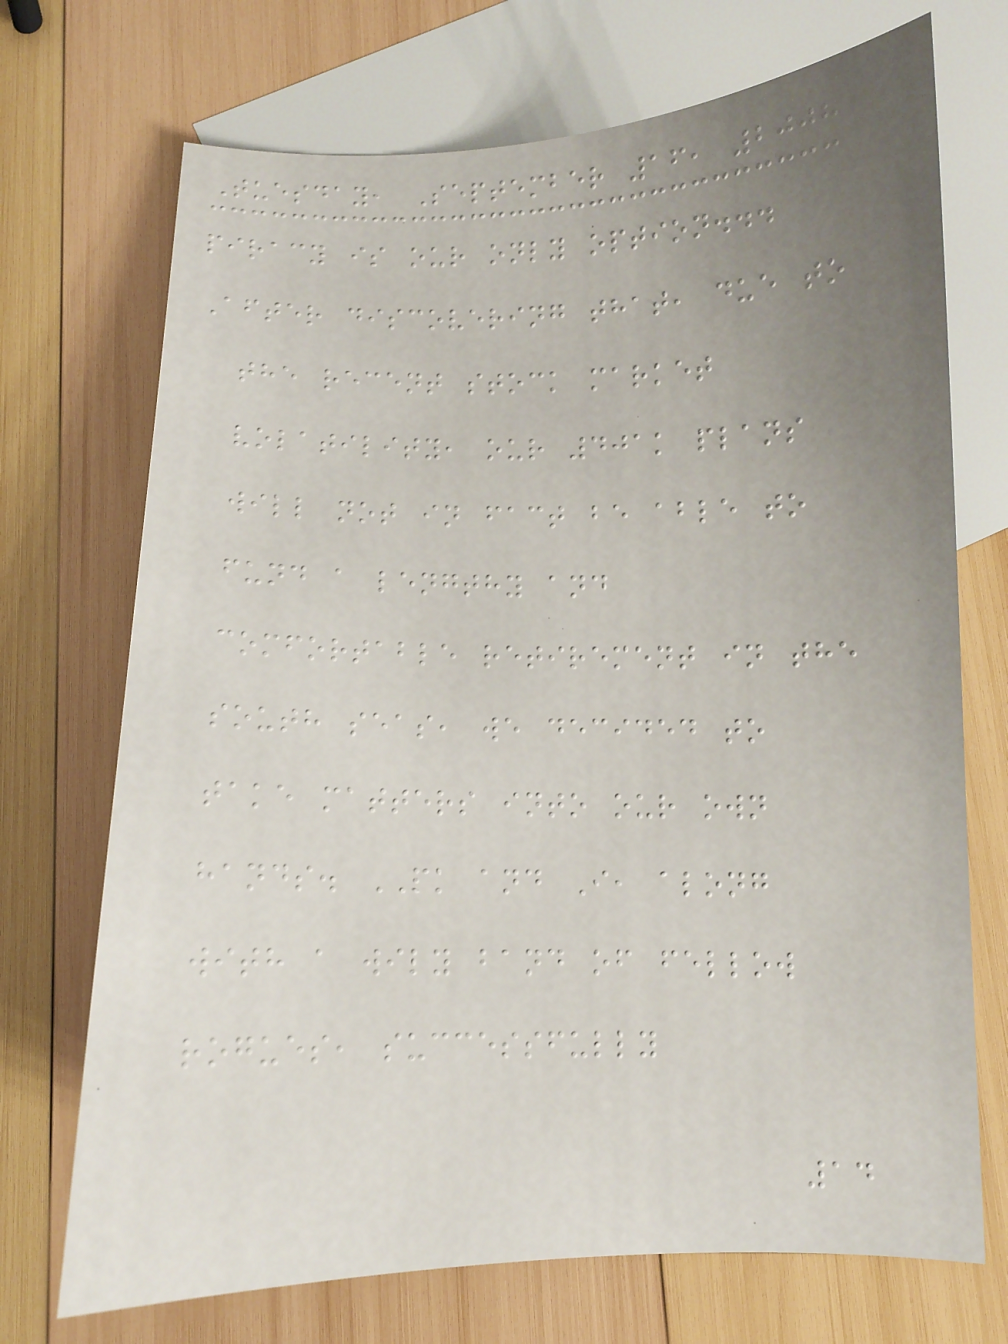Tuesday, September 16, 2008
piracy is our only option...
After discovering that, due to
the recent stock market
volatility, our 401k plans
will not in fact be able to
fund a lengthy and
comfortable retirement in the
south seas, we decided to
take matters into our own
hands. PK and I, along
with a wily band of fellow
rogues, successfully
14
